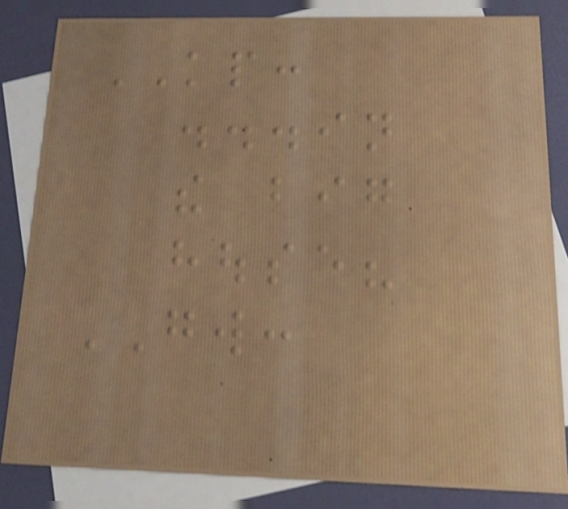KP:
...in
the big
house?
GW:
